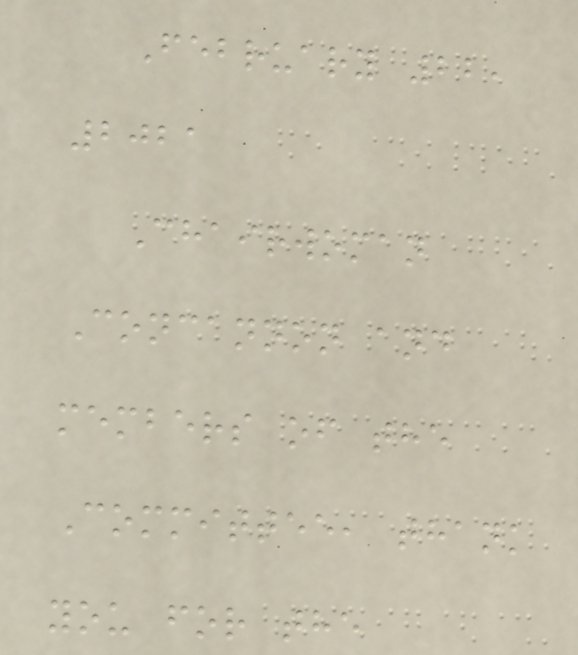February 22,
2021
Chairwoman
Concannon and
members of the
Committee, thank
you for the
